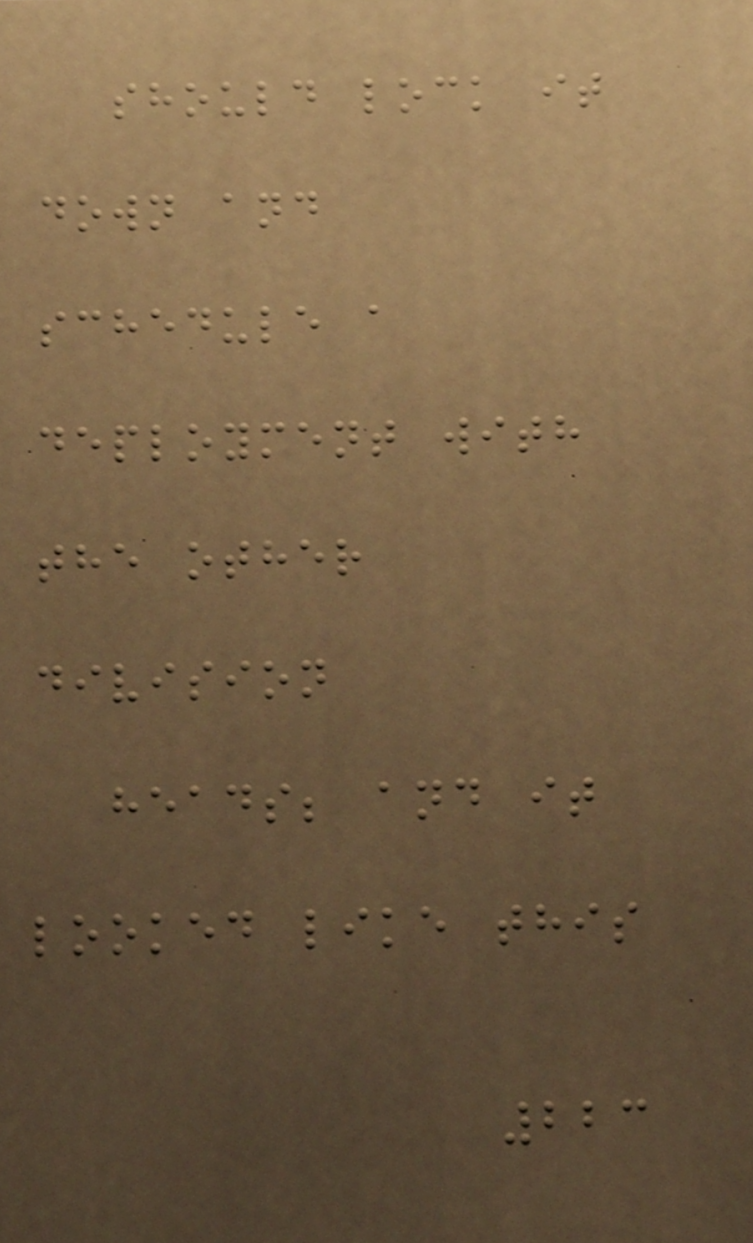should lock it
down and
schedule a
deployment with
the other
division
heads; and it
looked like this
223
